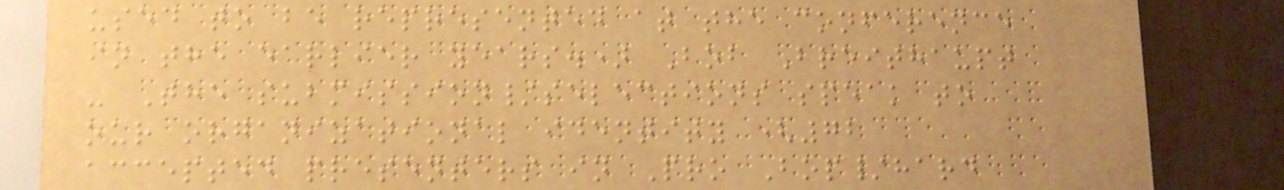used to be represented at the conference
in the earlier years.) Bob Breithaupt
- The submission/selections speak to
our organizational identity (72
accepted presenters in Pro Bop/hard
